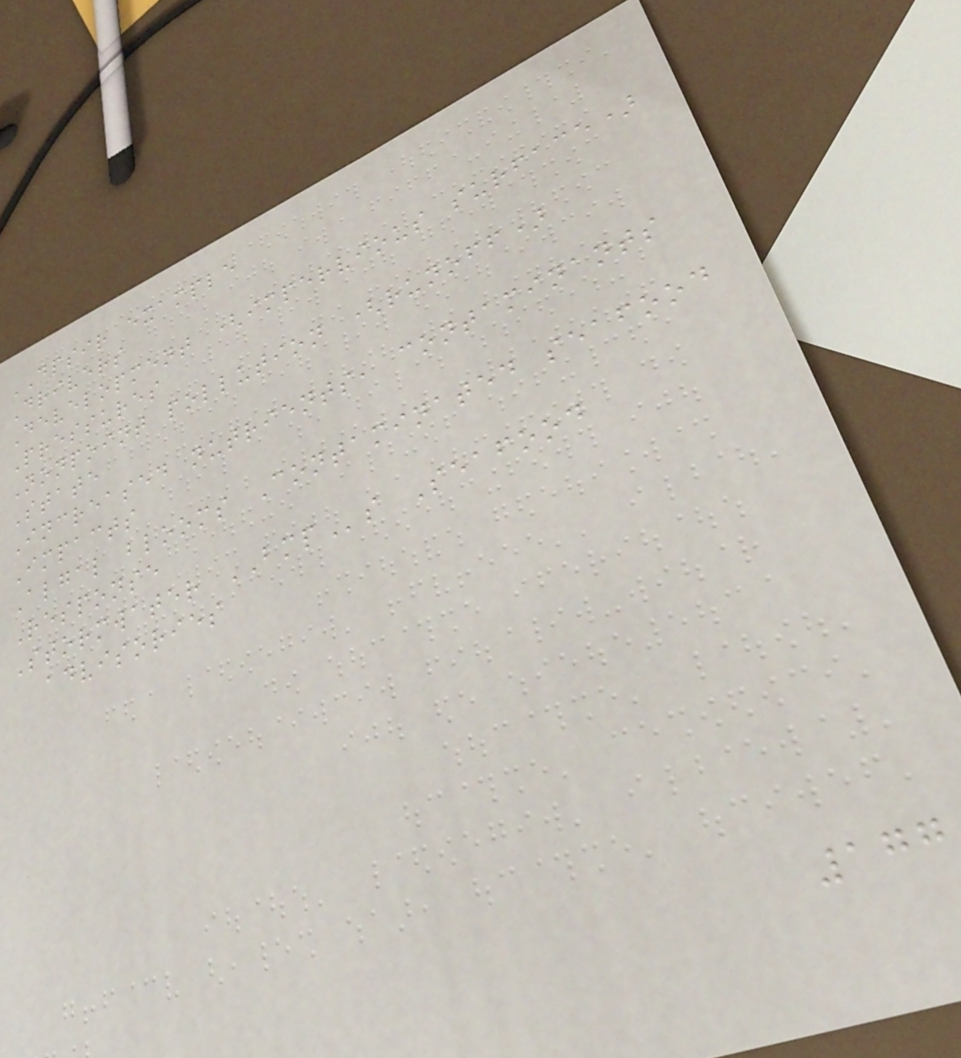DPSIR example
Drivers
Development (impervious surface)
Pressures
Nonpoint pollution (runoff)
State
Increased nutrients, contaminants
Impacts
Algal blooms Contaminated seafood
Response
Stormwater BMPs Seafood
advisories
177
